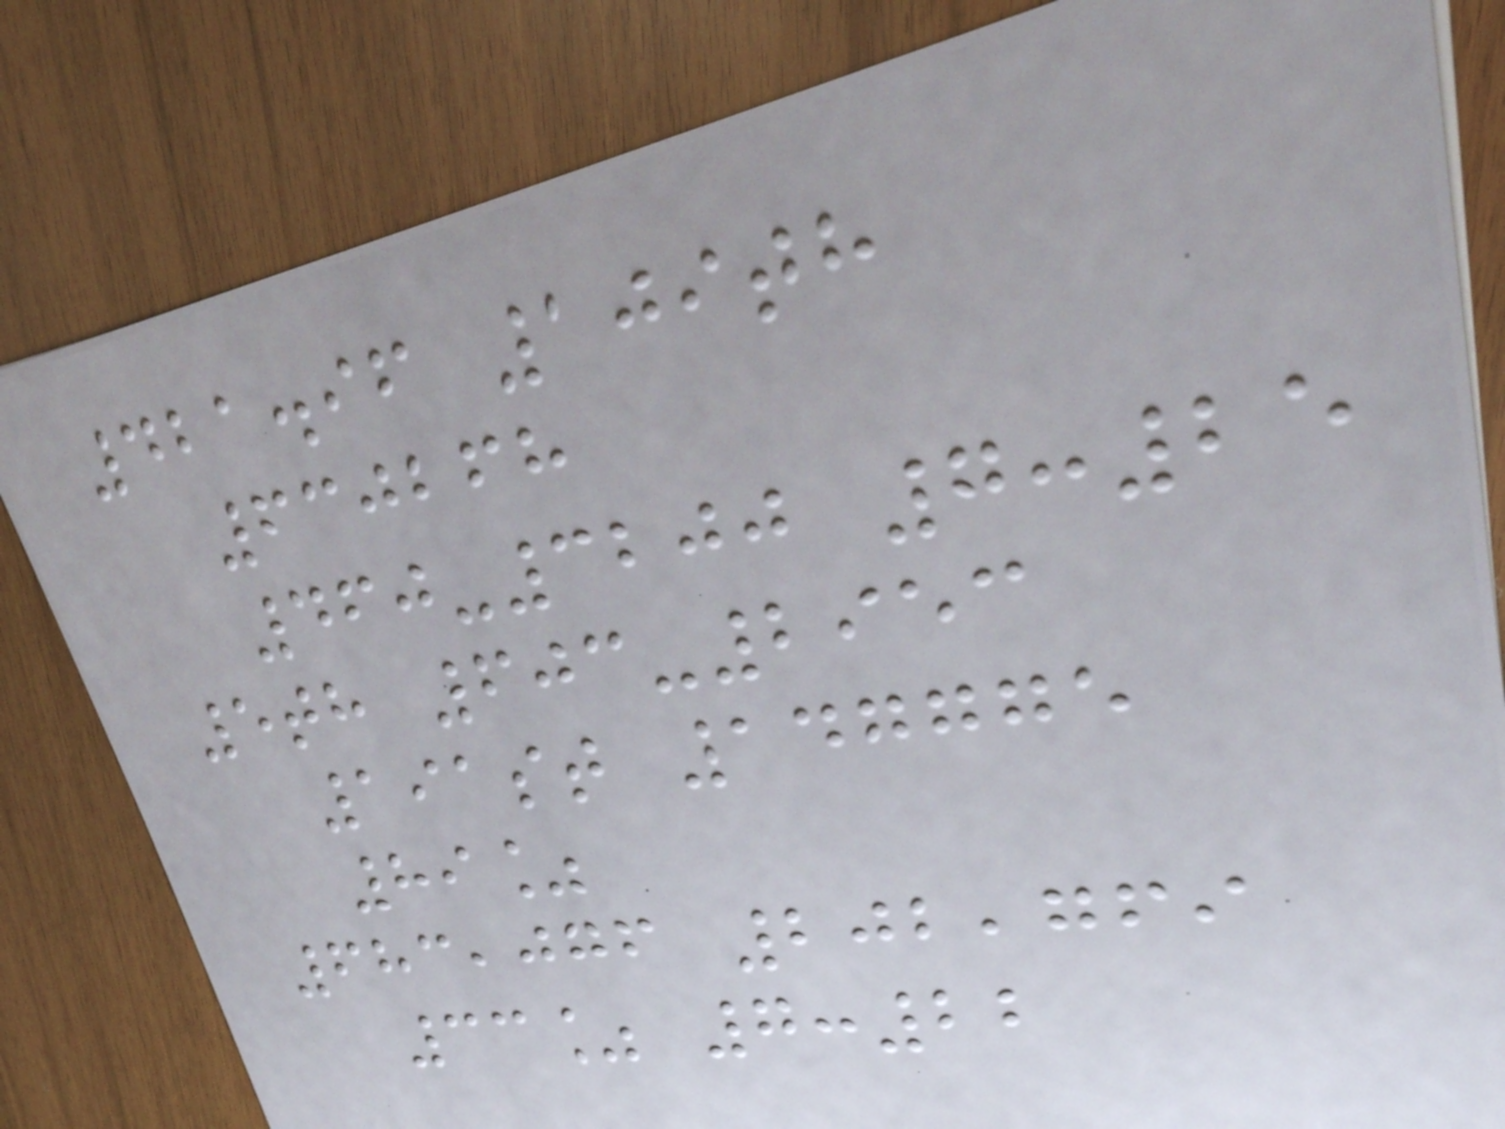421.96 109th
630268
460-3200 7:25
5th 603-2953
191st 147775
89%
683,076 202,769
33% 7:22
